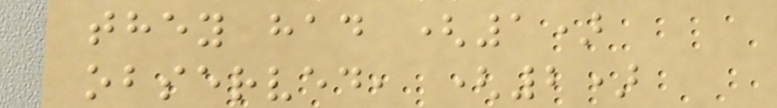they had (1)
observed, (2)
